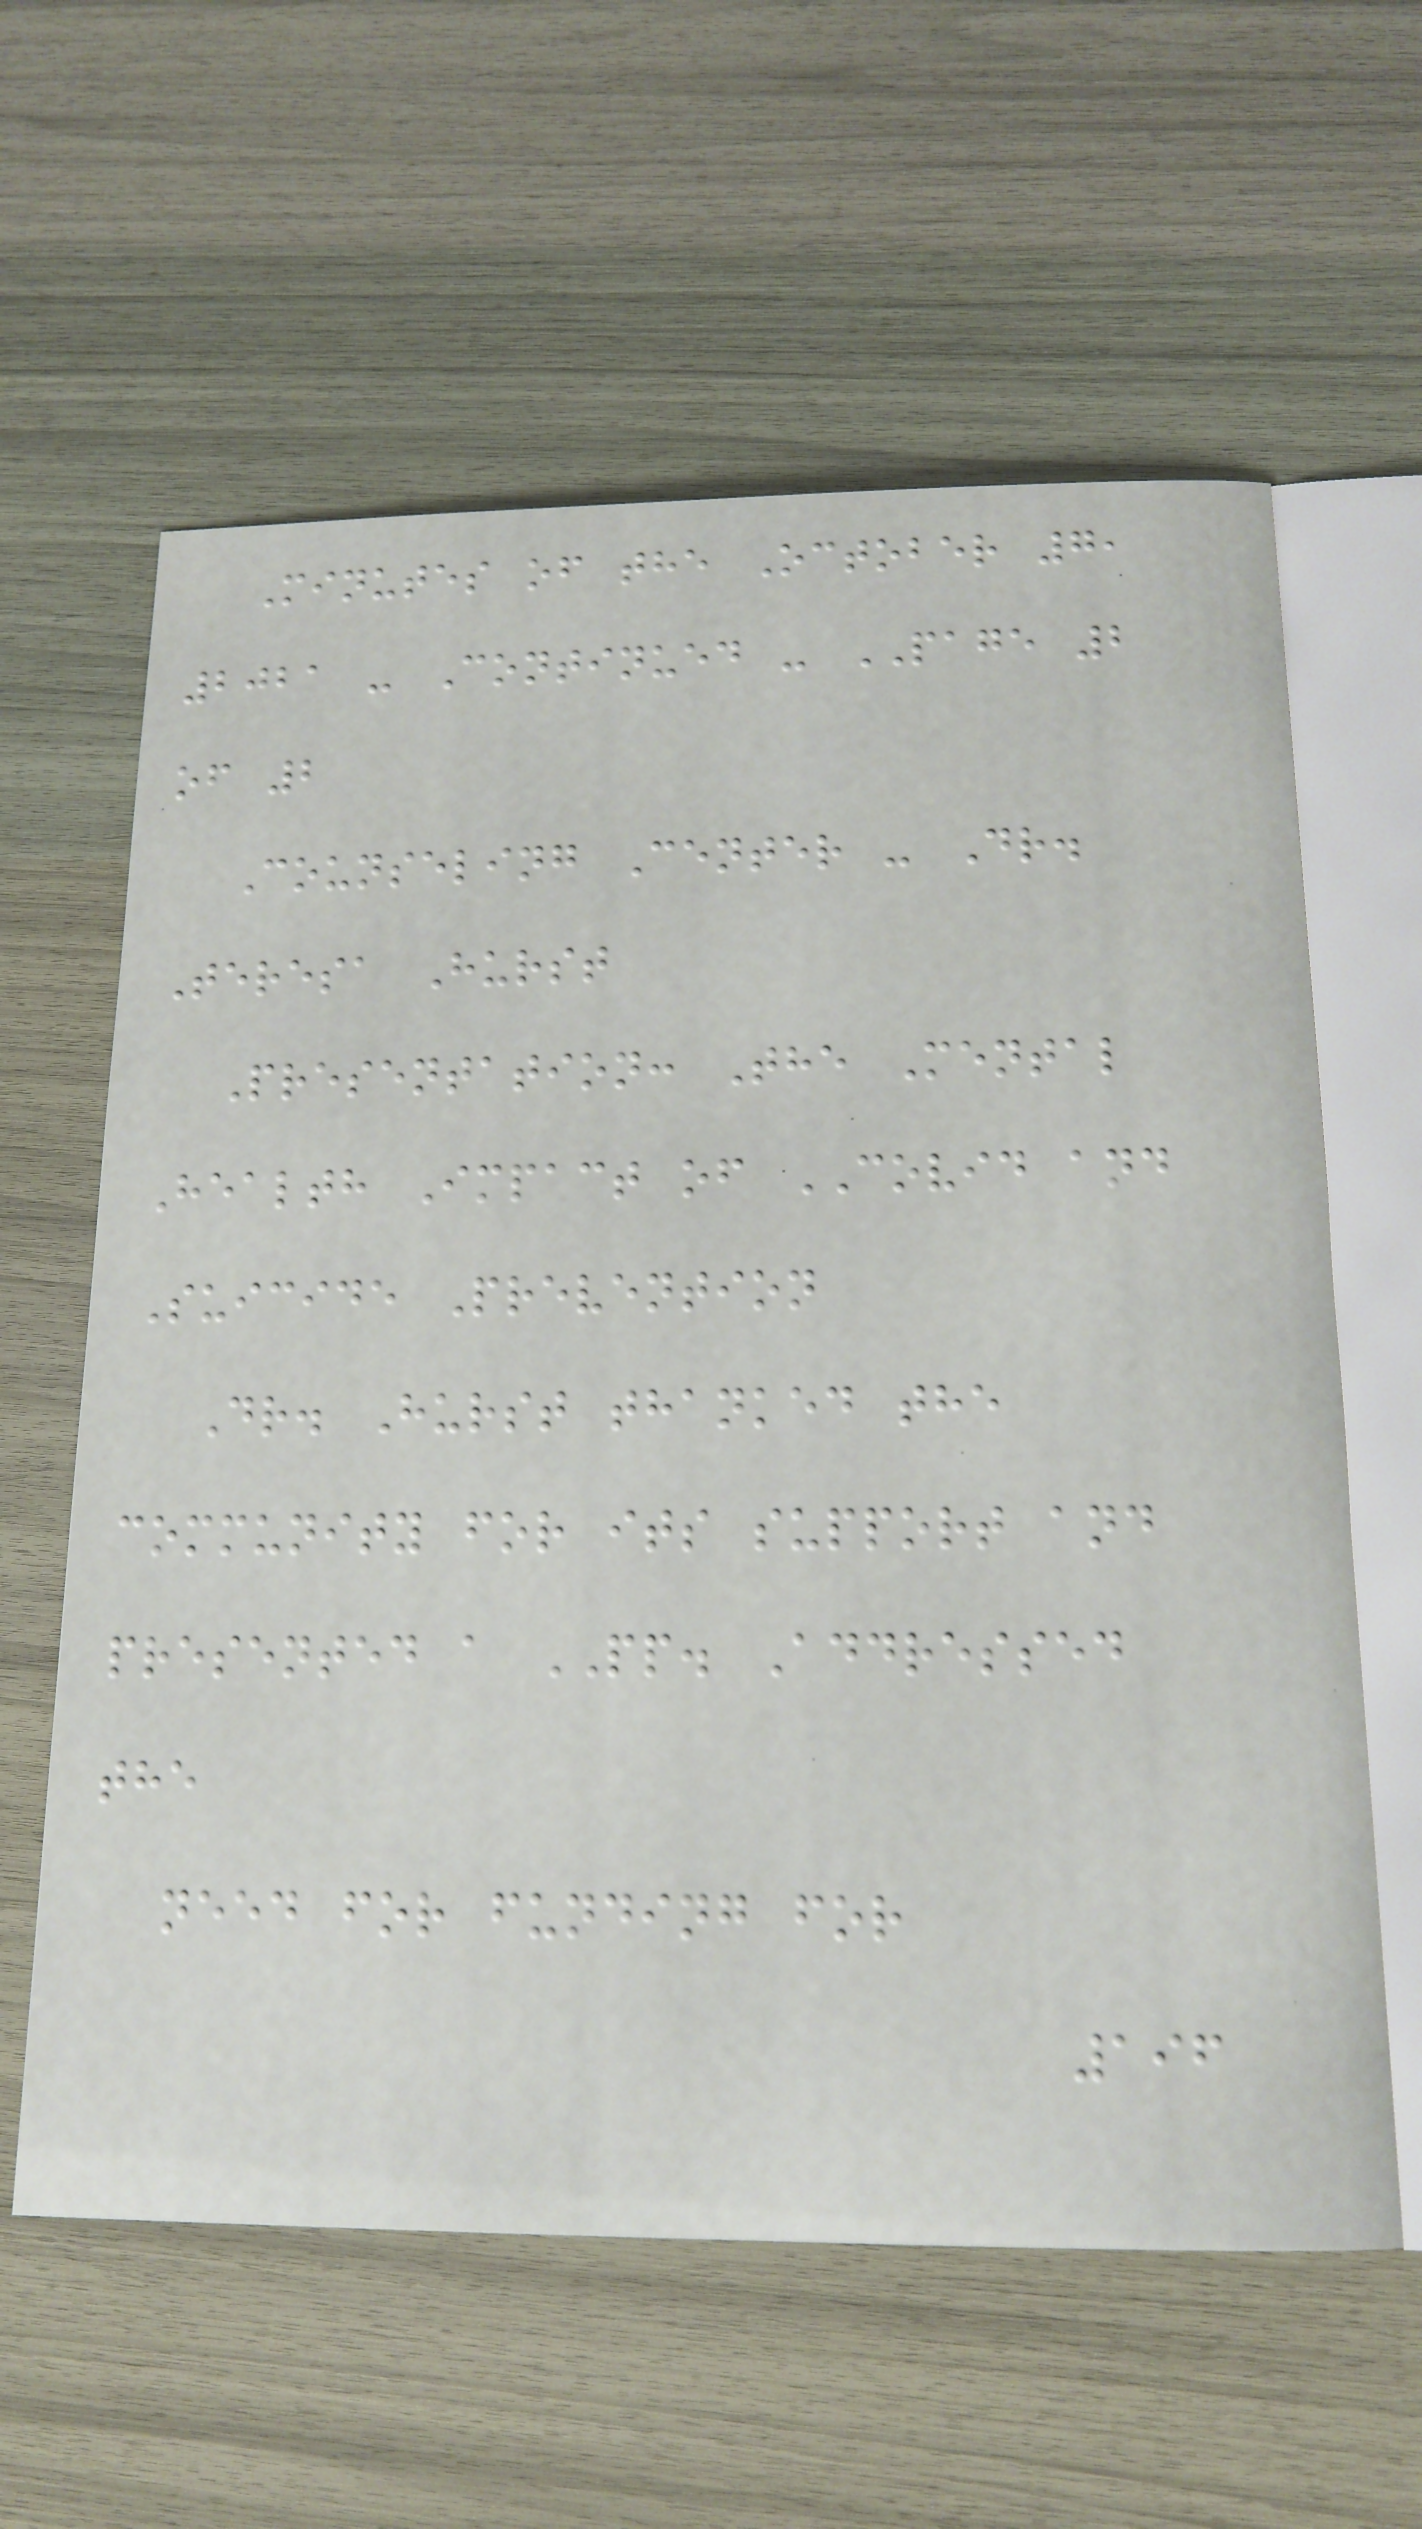Minutes of the October 7,
2021 - Continued - PAGE 2
of 2
Counseling Center - Dr.
Teresa Hurst
Presentation: The Mental
Health Impact of COVID and
Suicide Prevention
Dr. Hurst thanked the
community for its support and
presented a PP. Addressed
the
need for funding for
196
